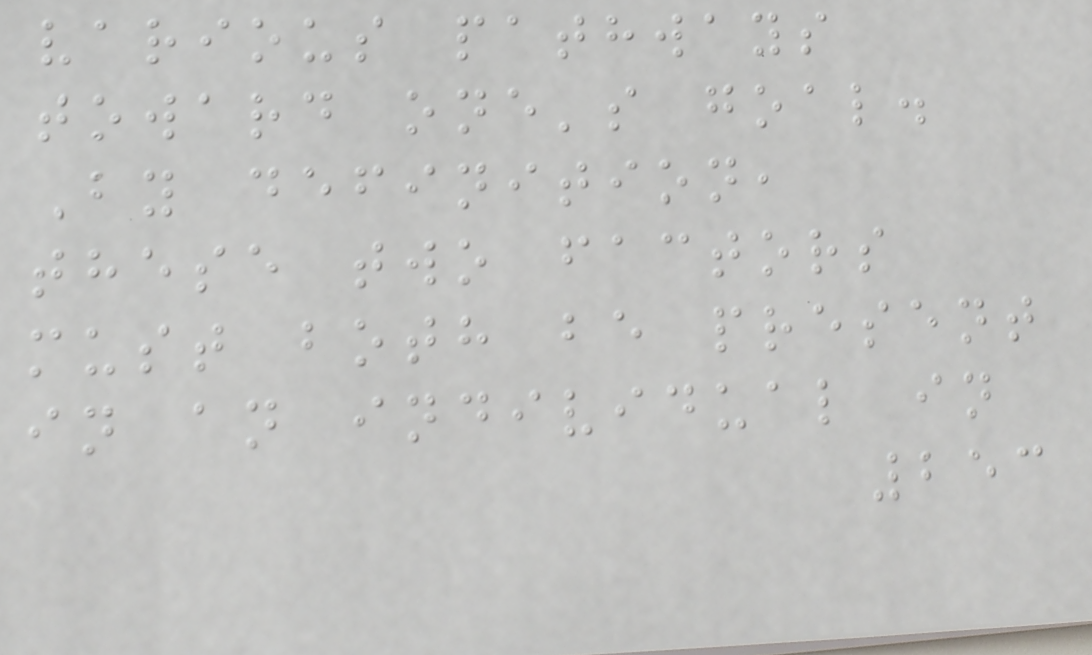various pathways
toward one's goal.
By definition,
these two factors
must both be present
in an individual in
253
